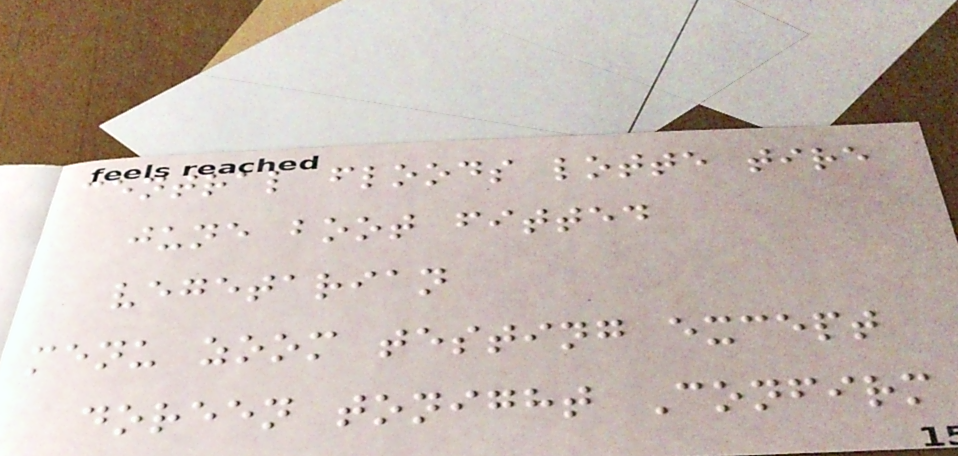central floods lotte tire
june boot fitted
vegetarian
menu zoom testing except
doreen tonight Confirm
